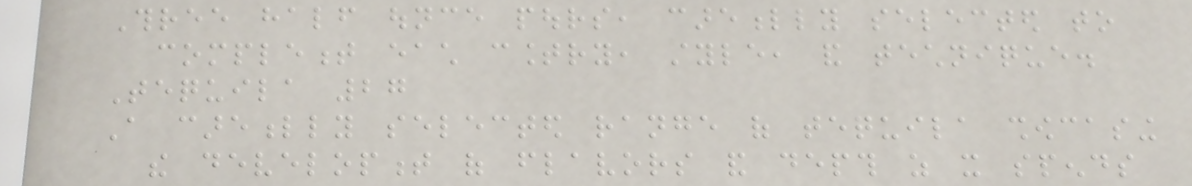Three half ounce pours, carefully selected to
complement each country, style, and technique.
Tequila 27
A carefully selected range of tequila showcasing
the development of flavors and depth as it spends
